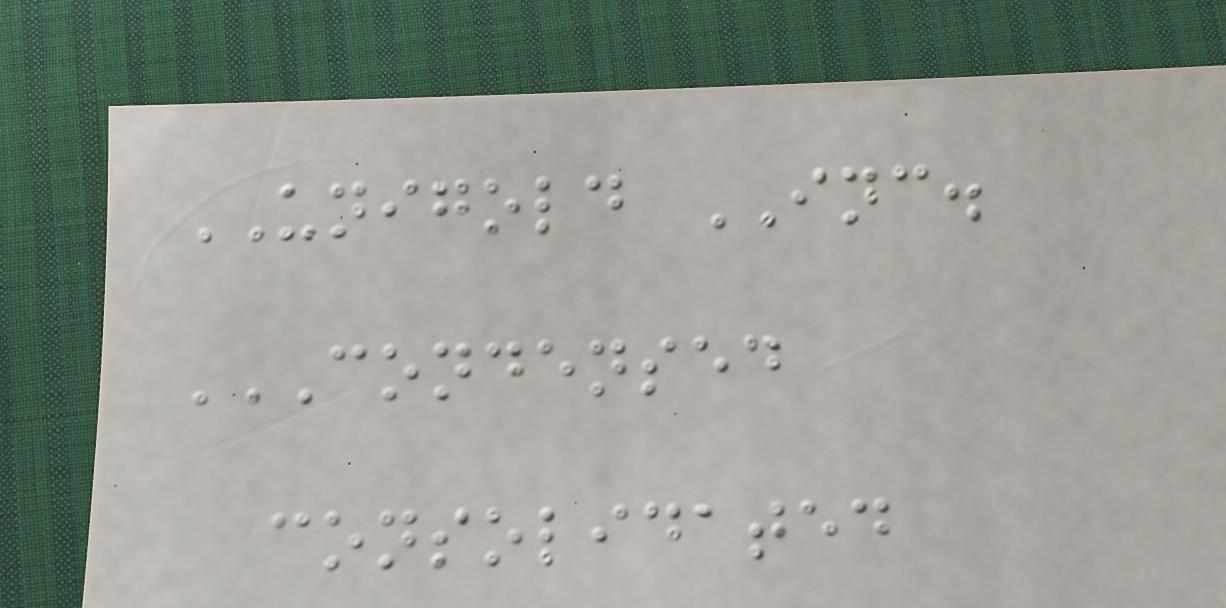UNIGOLD INC.
CONDENSED
CONSOLIDATED
